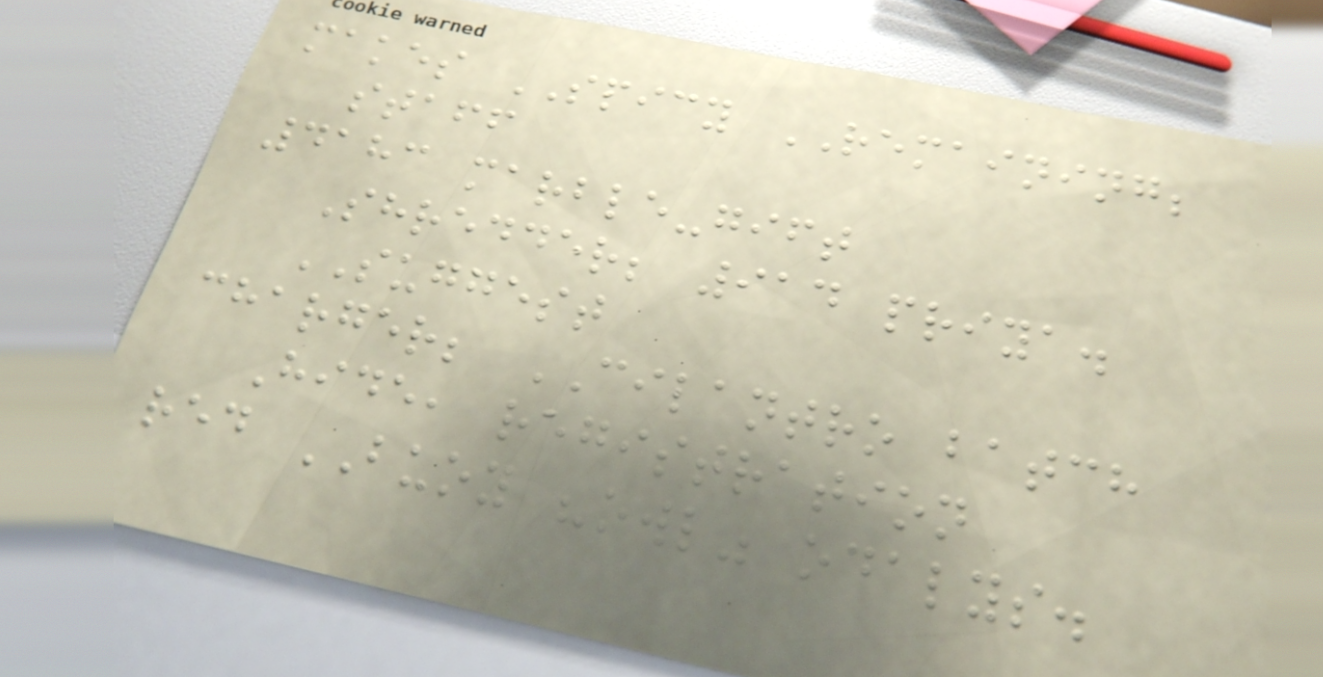makes SPICY REMAINING;
staff
4183 marble-gift
Shredder; 914 priya.
SUGGEST
charger; CILANTRO batch
Hide, registration
red BUOY "owl" odalys.
